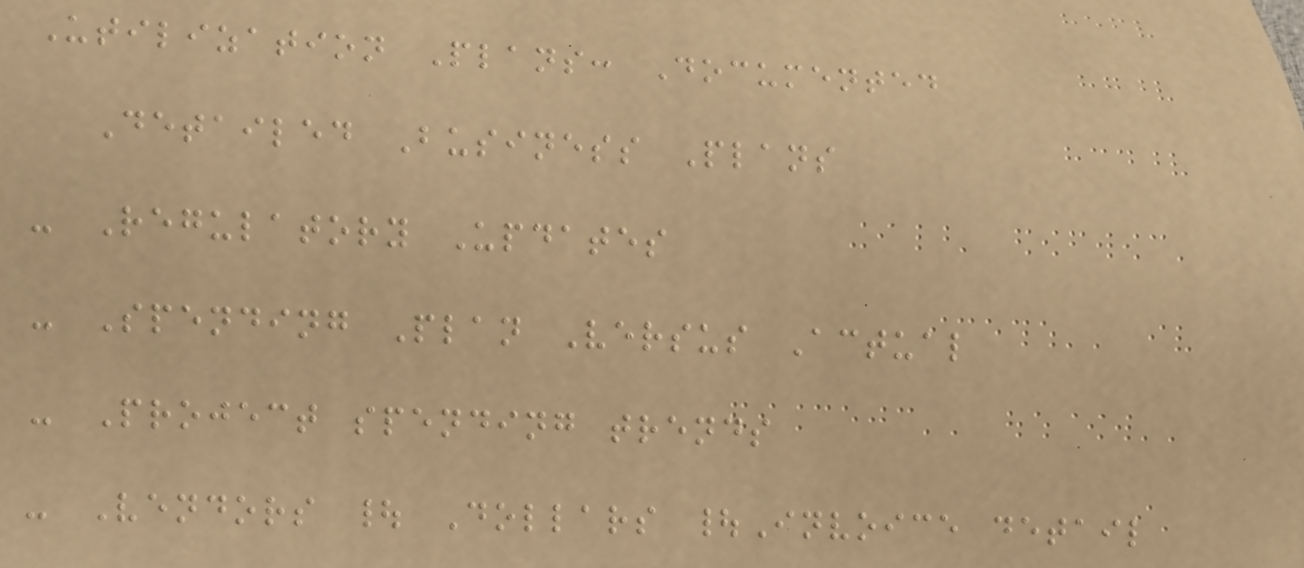Utilization Plans: Documented
Detailed Business Plans
- Regulatory Updates
- Spending Plan Versus Actual
- Project spending trends
- Vendors | Dollars |Invoice detail
